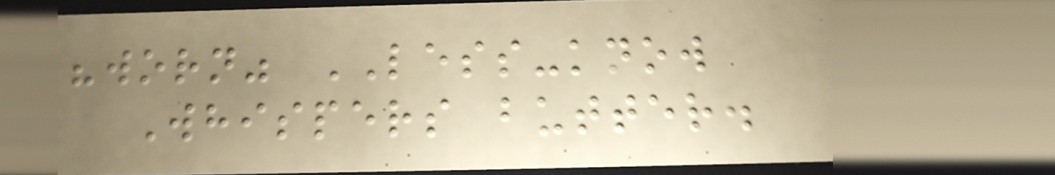"worn" LESS-know
Whispers butter.
